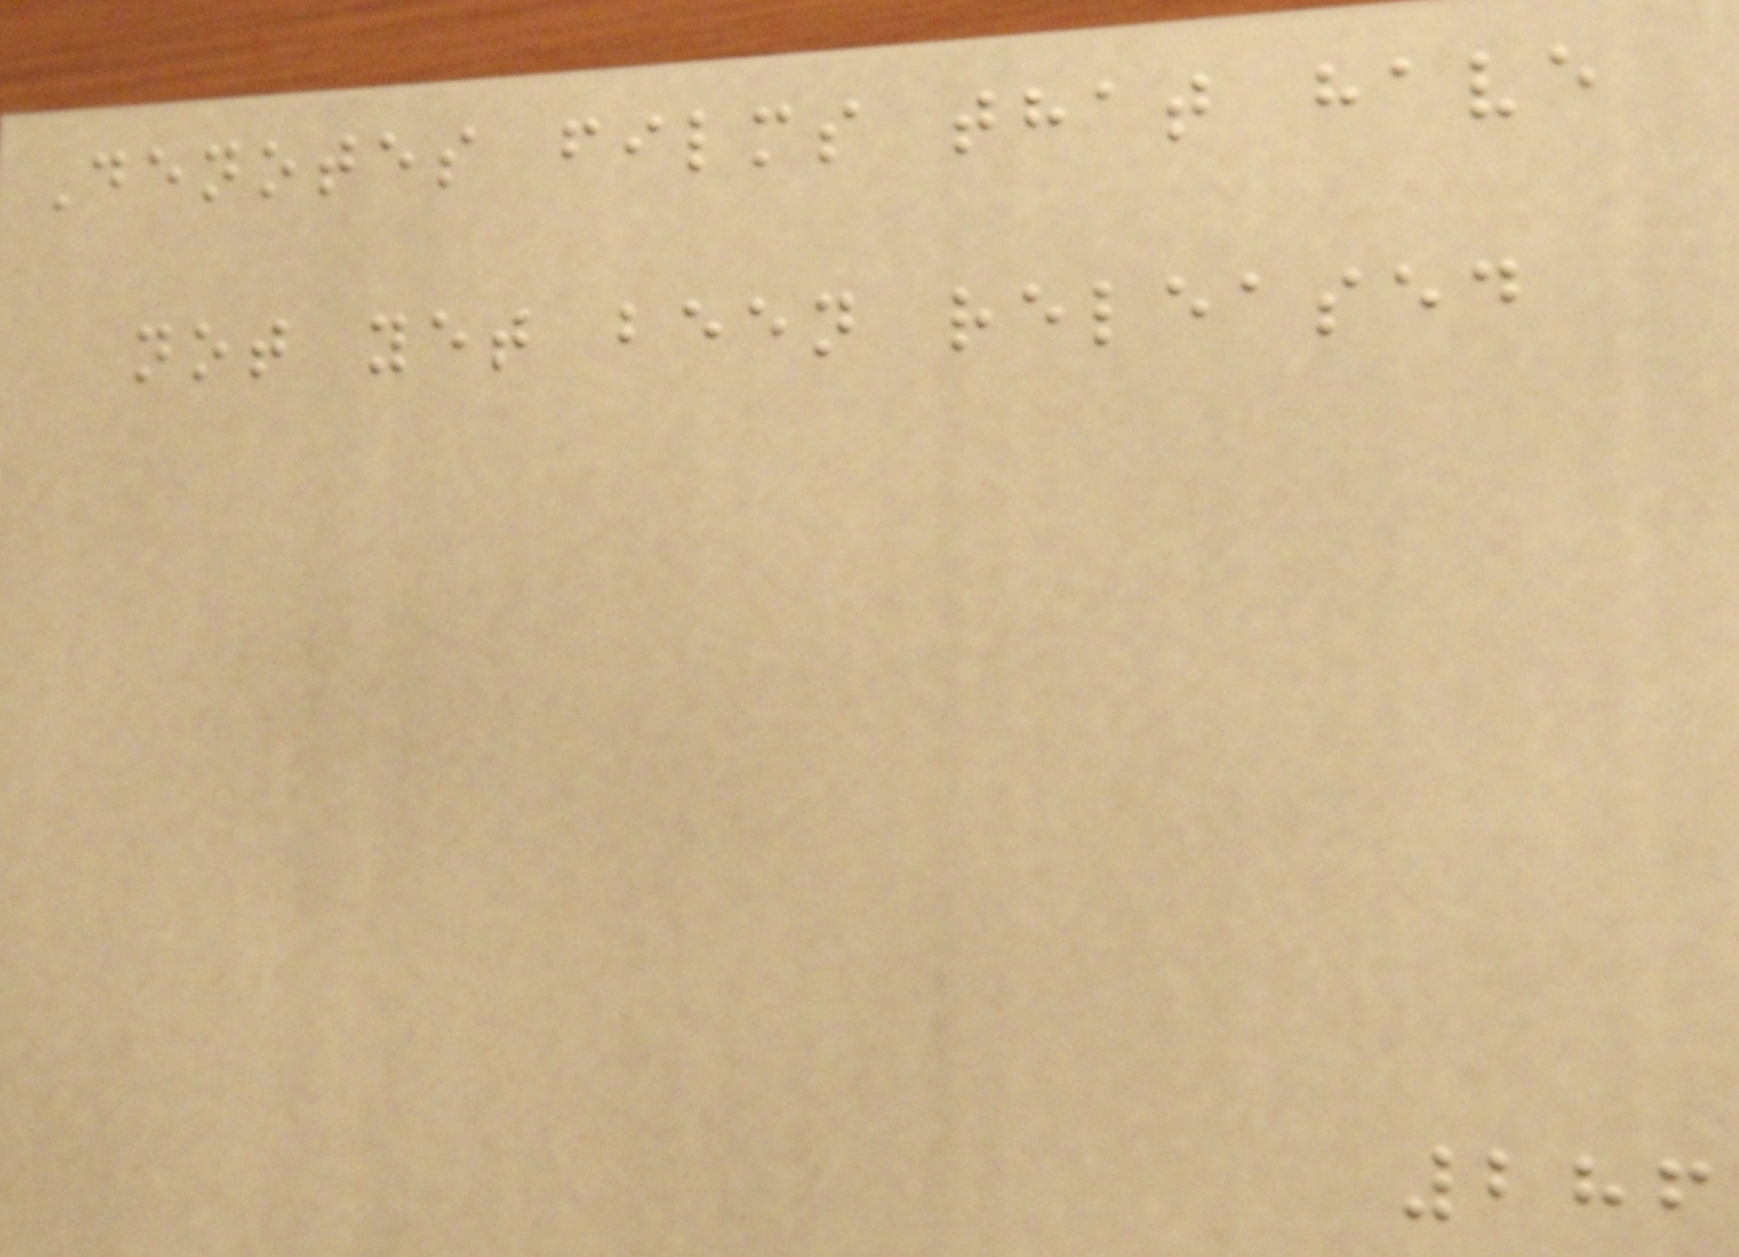Denotes films that have
not yet been released
286
